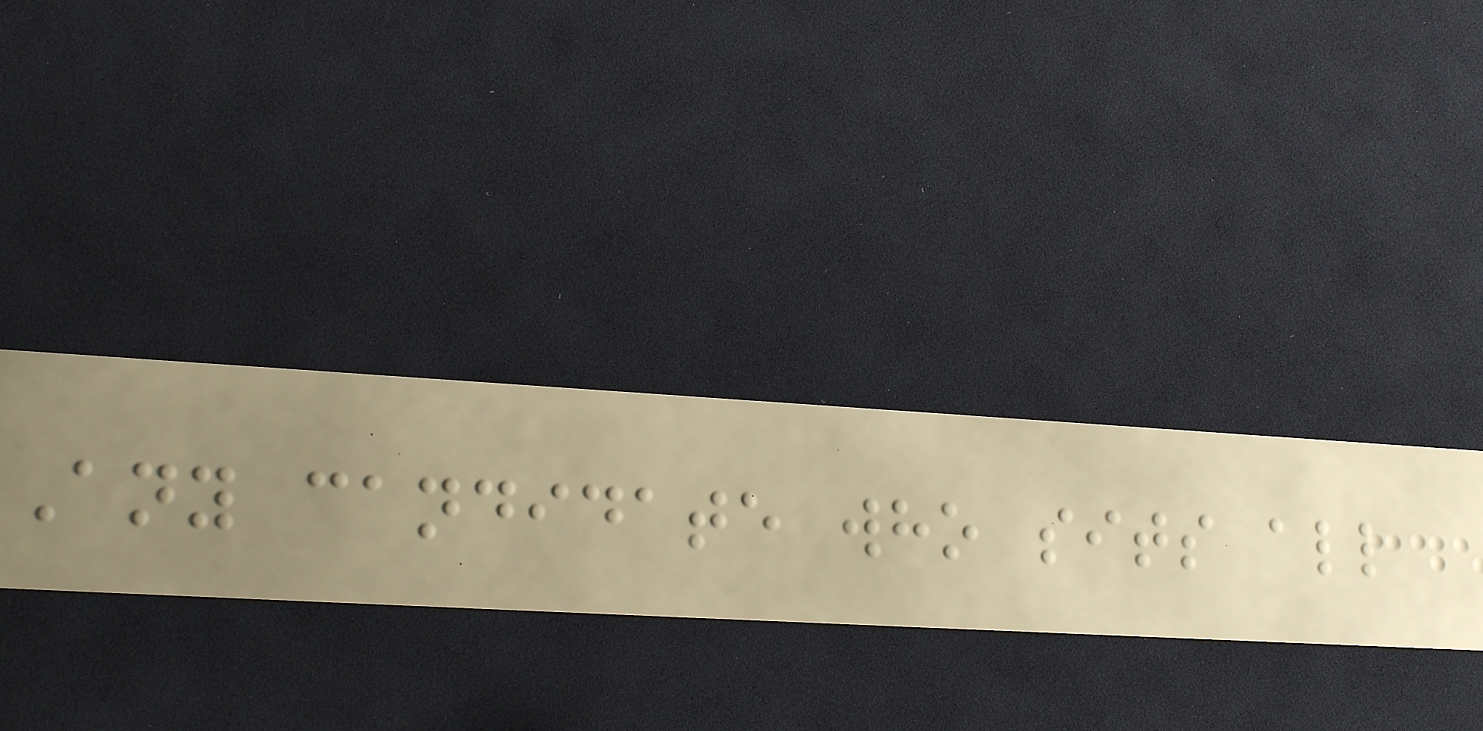Any candidate who sits all
